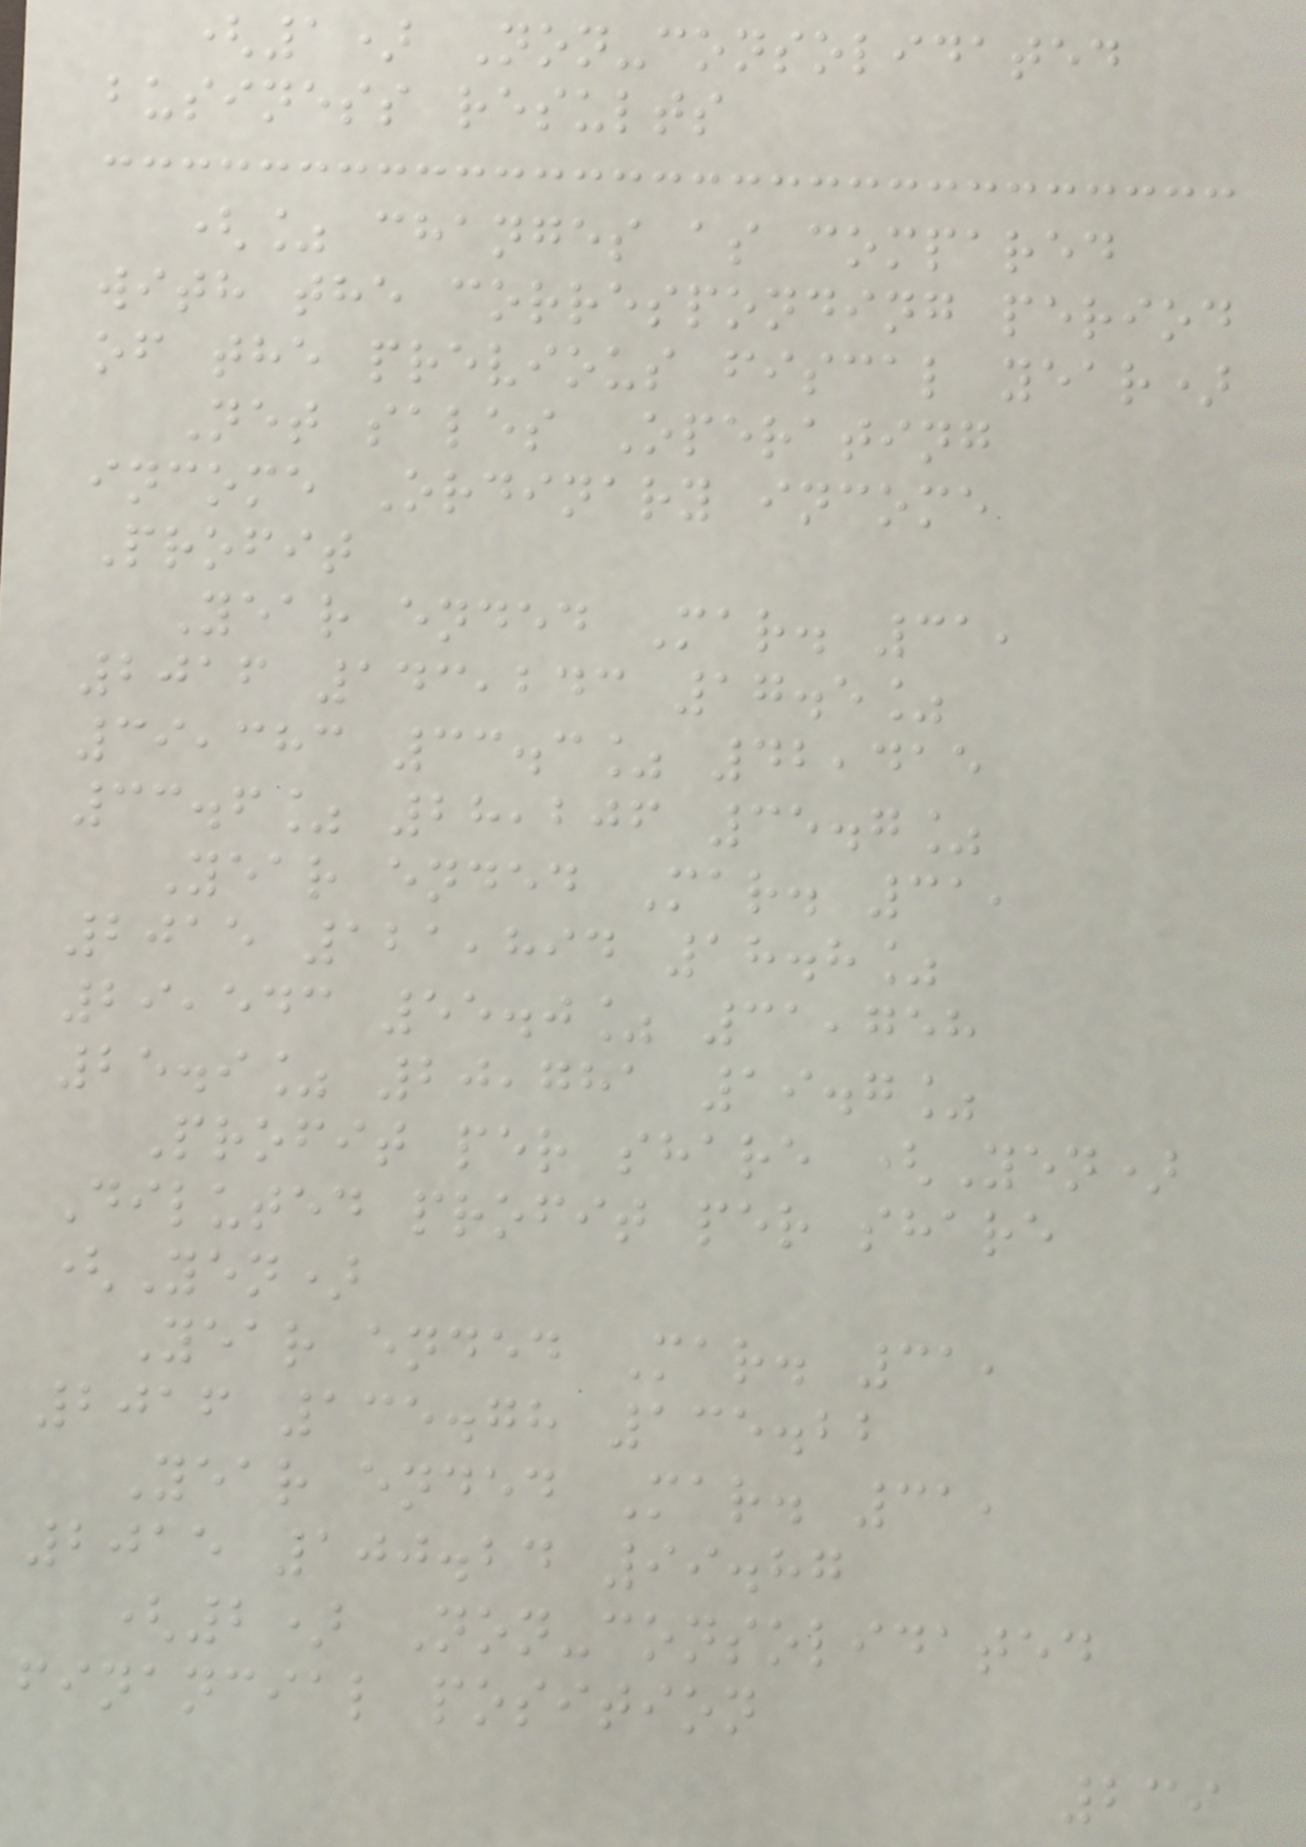(1) Non-consolidated
business results
(% changes as compared
with the corresponding period
of the previous fiscal year)
Net sales Operating
income Ordinary income
Profit
Year ended Mar. 31,
2016 143,243 17.5%
39,383 33.3% 42,415
33.6% 28,206 35.7%
Year ended Mar. 31,
2015 121,894 18.8%
29,543 55.0% 31,758
25.9% 20,781 19.7%
Profit per share (Yen)
Diluted profit per share
(Yen)
Year ended Mar. 31,
2016 135.78 135.22
Year ended Mar. 31,
2015 100.24 99.87
(2) Non-consolidated
financial position
239
